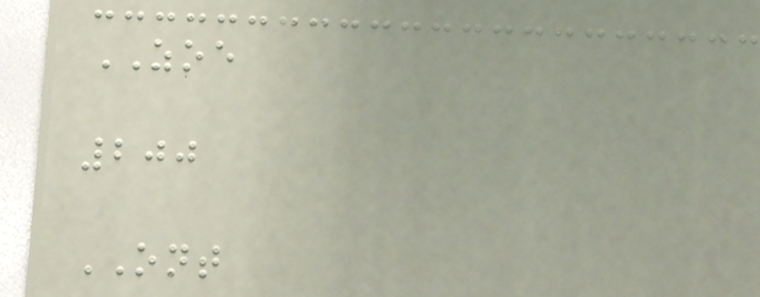ZOE
200
ONT
